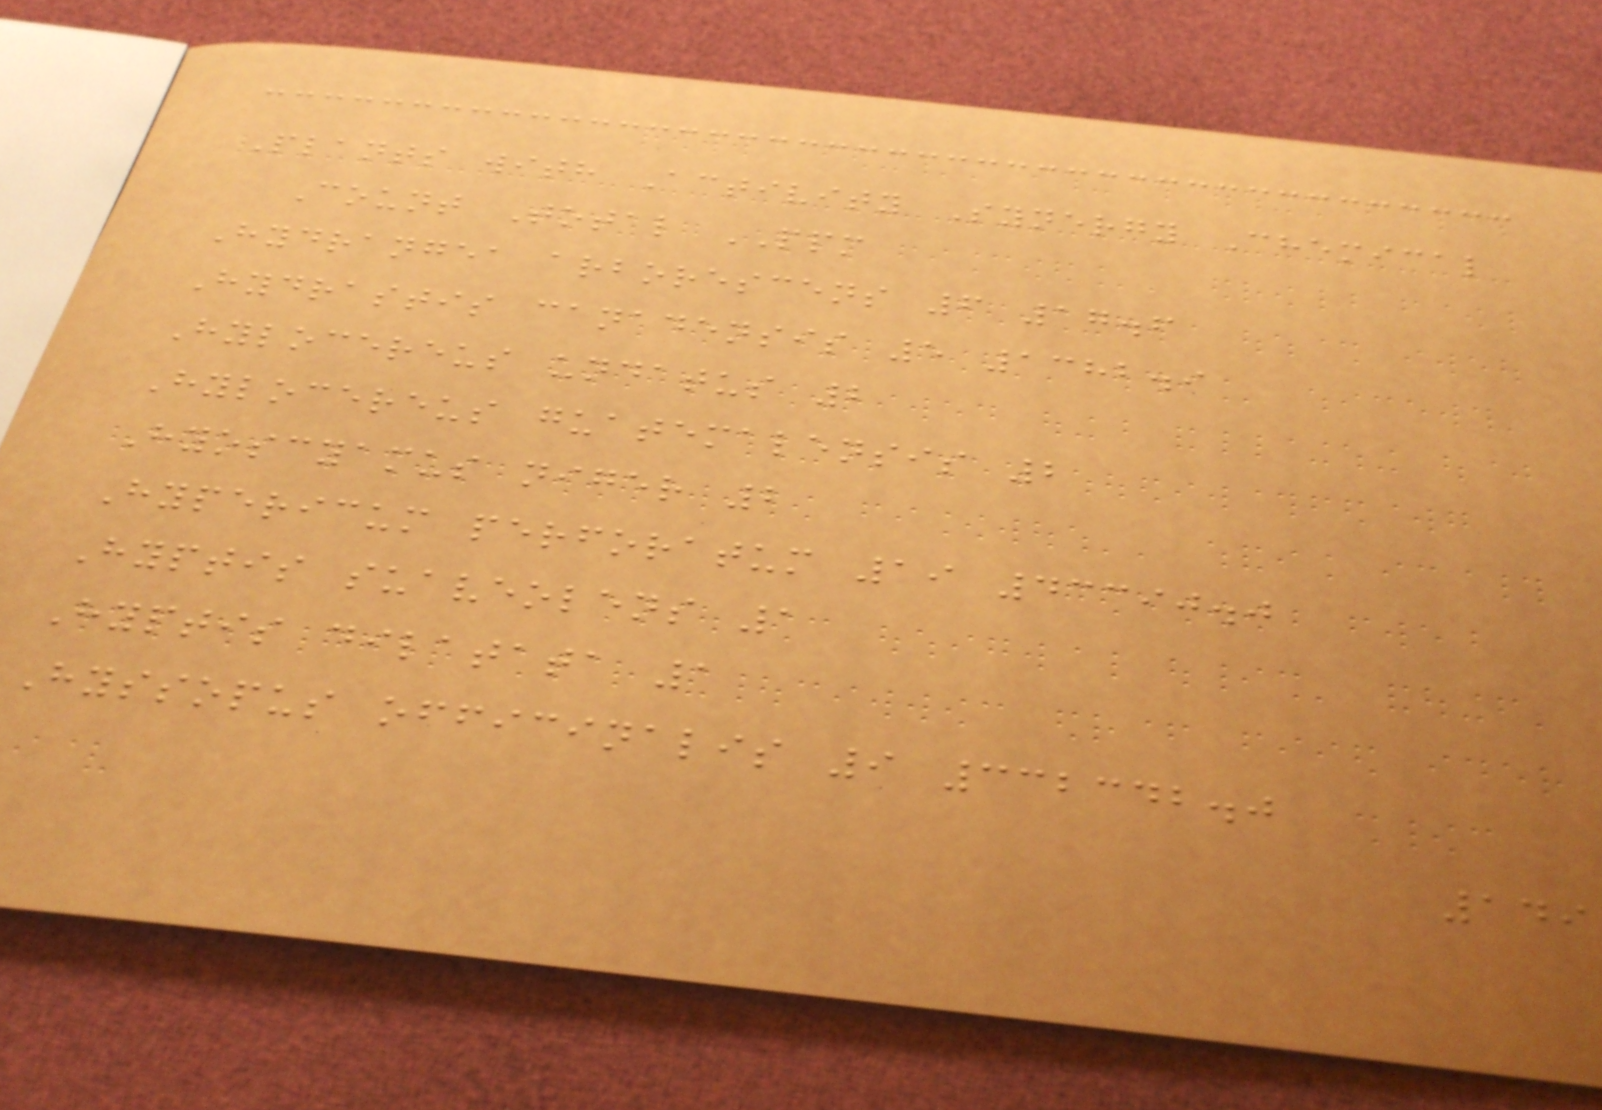Plants with Activity Synergy Chemical
Count Total PPM
Hydrangea arborescens 6 17.6
Hydrastis canadensis 5 1382.9
Hylocereus undatus 2
Hylocereus guatemalensis 2
Hyoscyamus niger 2
Hypericum perforatum 19 43390.0
Hyptis suaveolens 1
Hyptis dilatata 1
Hyssopus officinalis 9 332342.0
149
